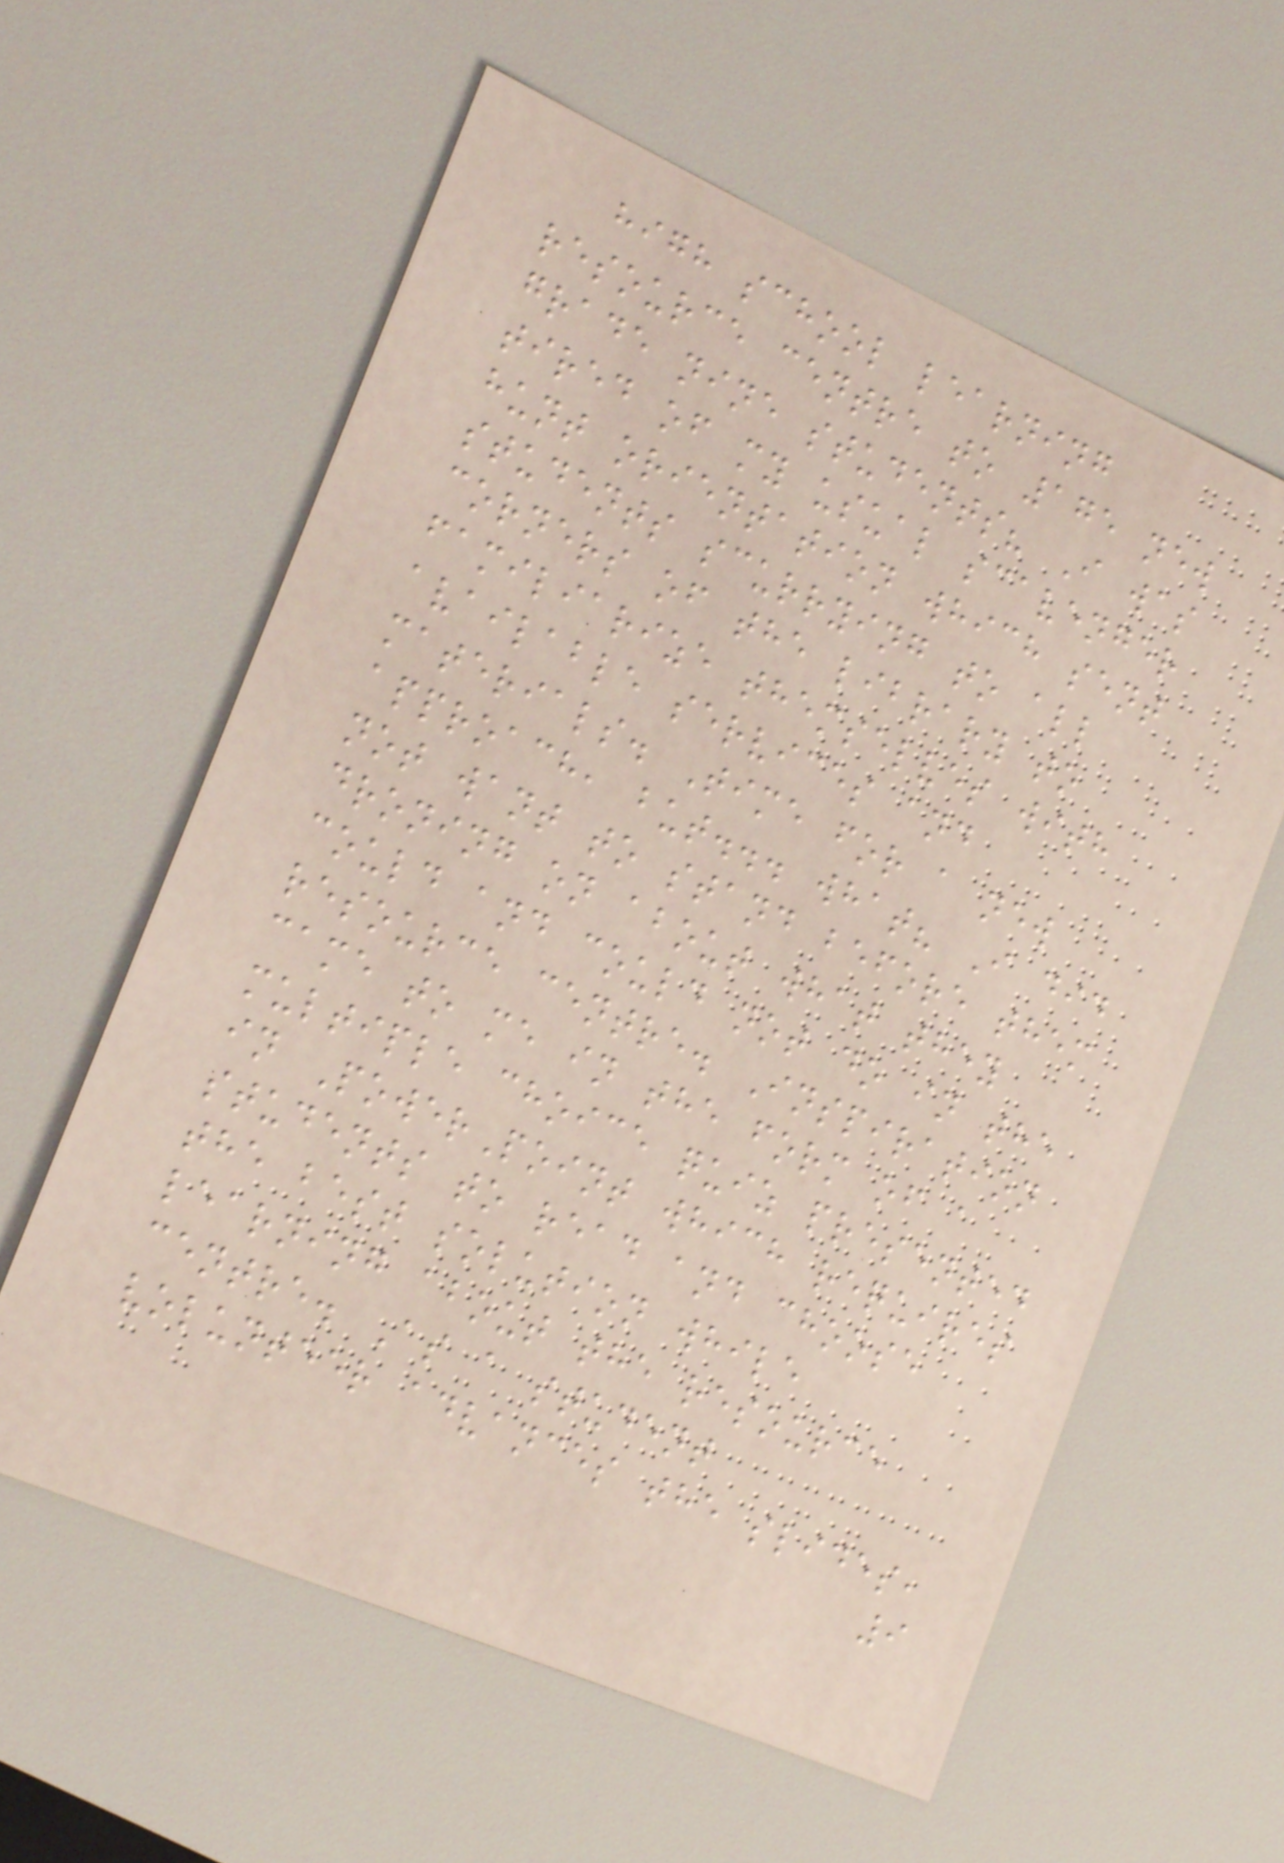high school learning
resource centre to 175 new
grade nine students? I was
tired of my usual scavenger
hunt orientation which sent
students scurrying to all
corners of the library to
familiarize themselves with
available services and
materials. Time for a new
approach, but... what? I did
not want to stand before them
droning on about what they
could and could not do in the
resource centre. Inspiration
came to me in the form of a
multiple choice quiz presented
in PowerPoint which requires
students to read and choose
the best solution while
learning about the resource
centre. As a student
volunteer advances the slides,
9
